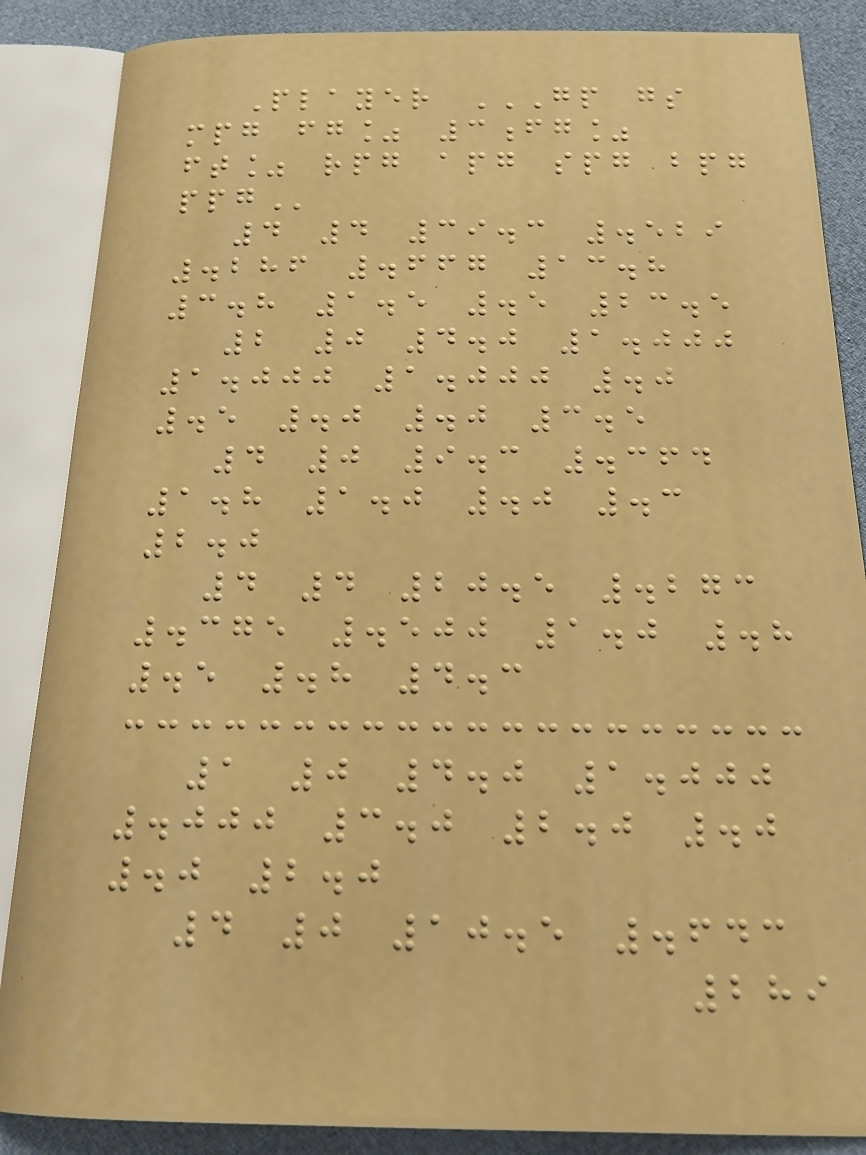Player GP GS
MPG FG% 3FG%
FT% RPG APG SPG BPG
PPG
4 4 39.3 .529
.286 .667 13.8
3.8 1.5 .5 23.5
2 0 4.0 1.000
1.000 1.000 .0
.5 .0 .0 3.5
4 0 9.3 .364
1.8 1.0 .0 .3
2.0
4 4 20.5 .273
.375 .500 1.0 .8
.5 .8 4.3
1 0 4.0 1.000
.000 3.0 2.0 .0
.0 2.0
4 0 10.5 .643
289
